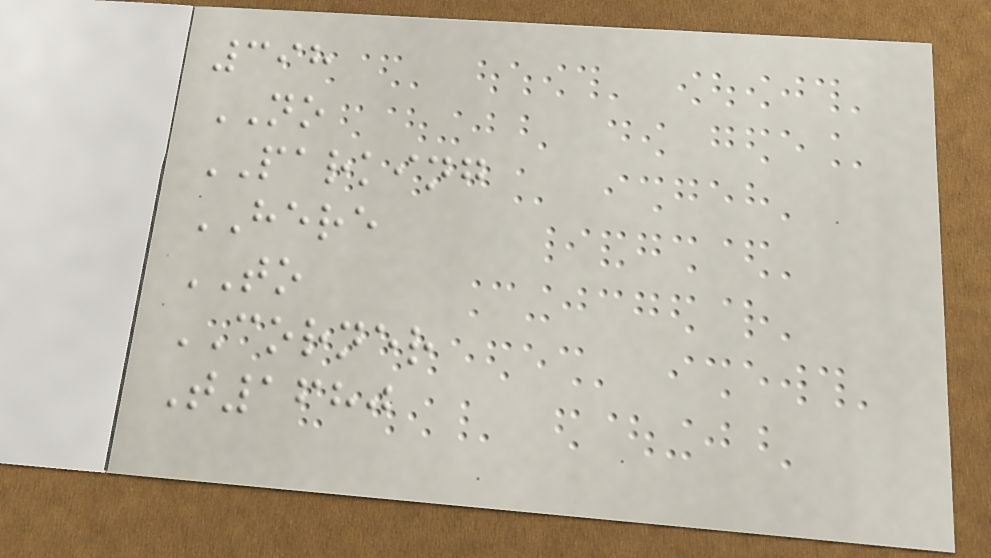398
NO
PARKING
HERE
TO
CORNER
T1680
